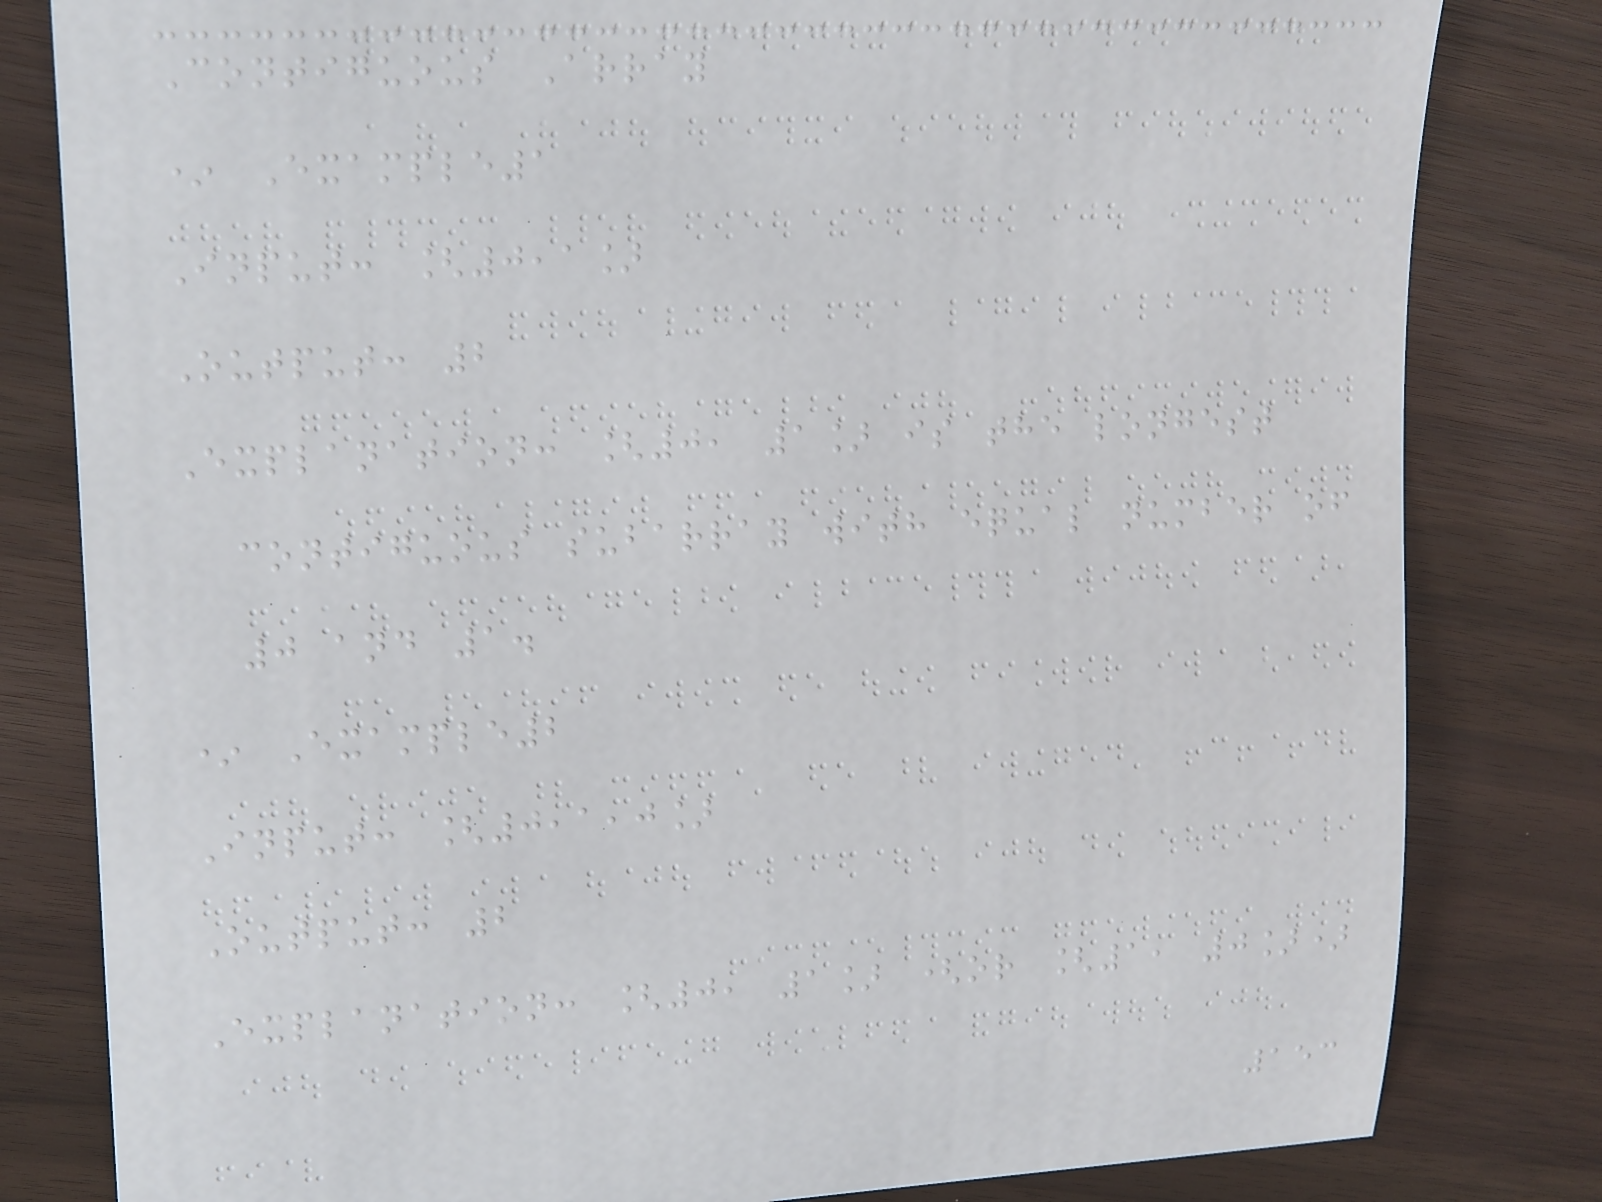Contiguous Array
* Example1
Input: [0,1]
Output: 2
Explanation: [0, 1] is the longest
contiguous subarray with equal number of
0 and 1.
* Example2
Input: [0,1,0]
Output: 2
Explanation: [0, 1] (or [1, 0])
153
